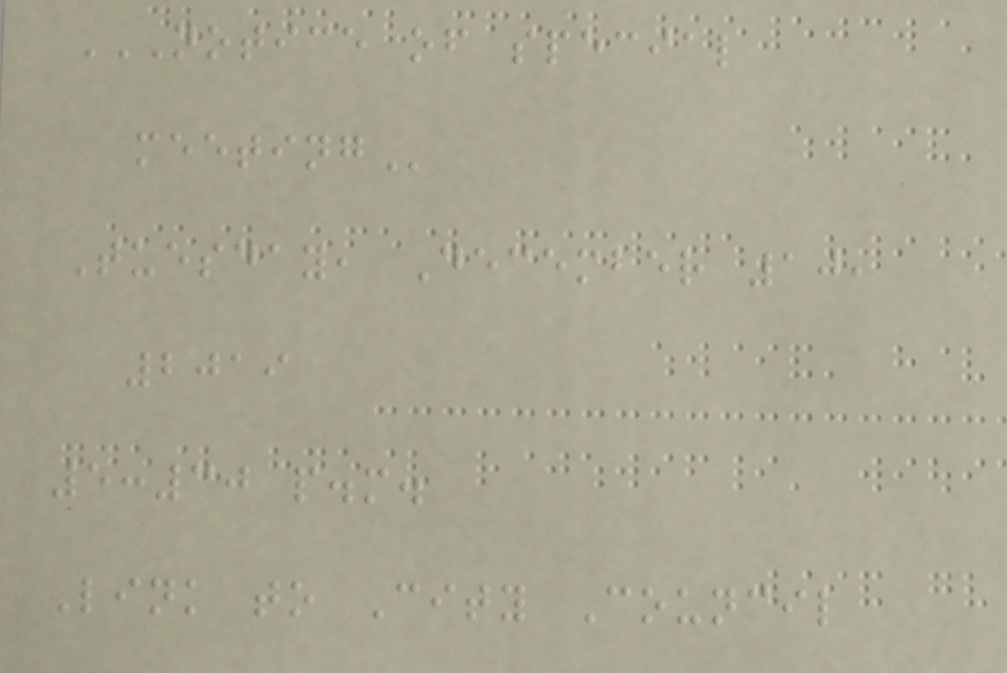NOTICE OF SPECIAL
MEETING
Tuesday, December 10,
2019
5:30 p.m.
Link to City Council
